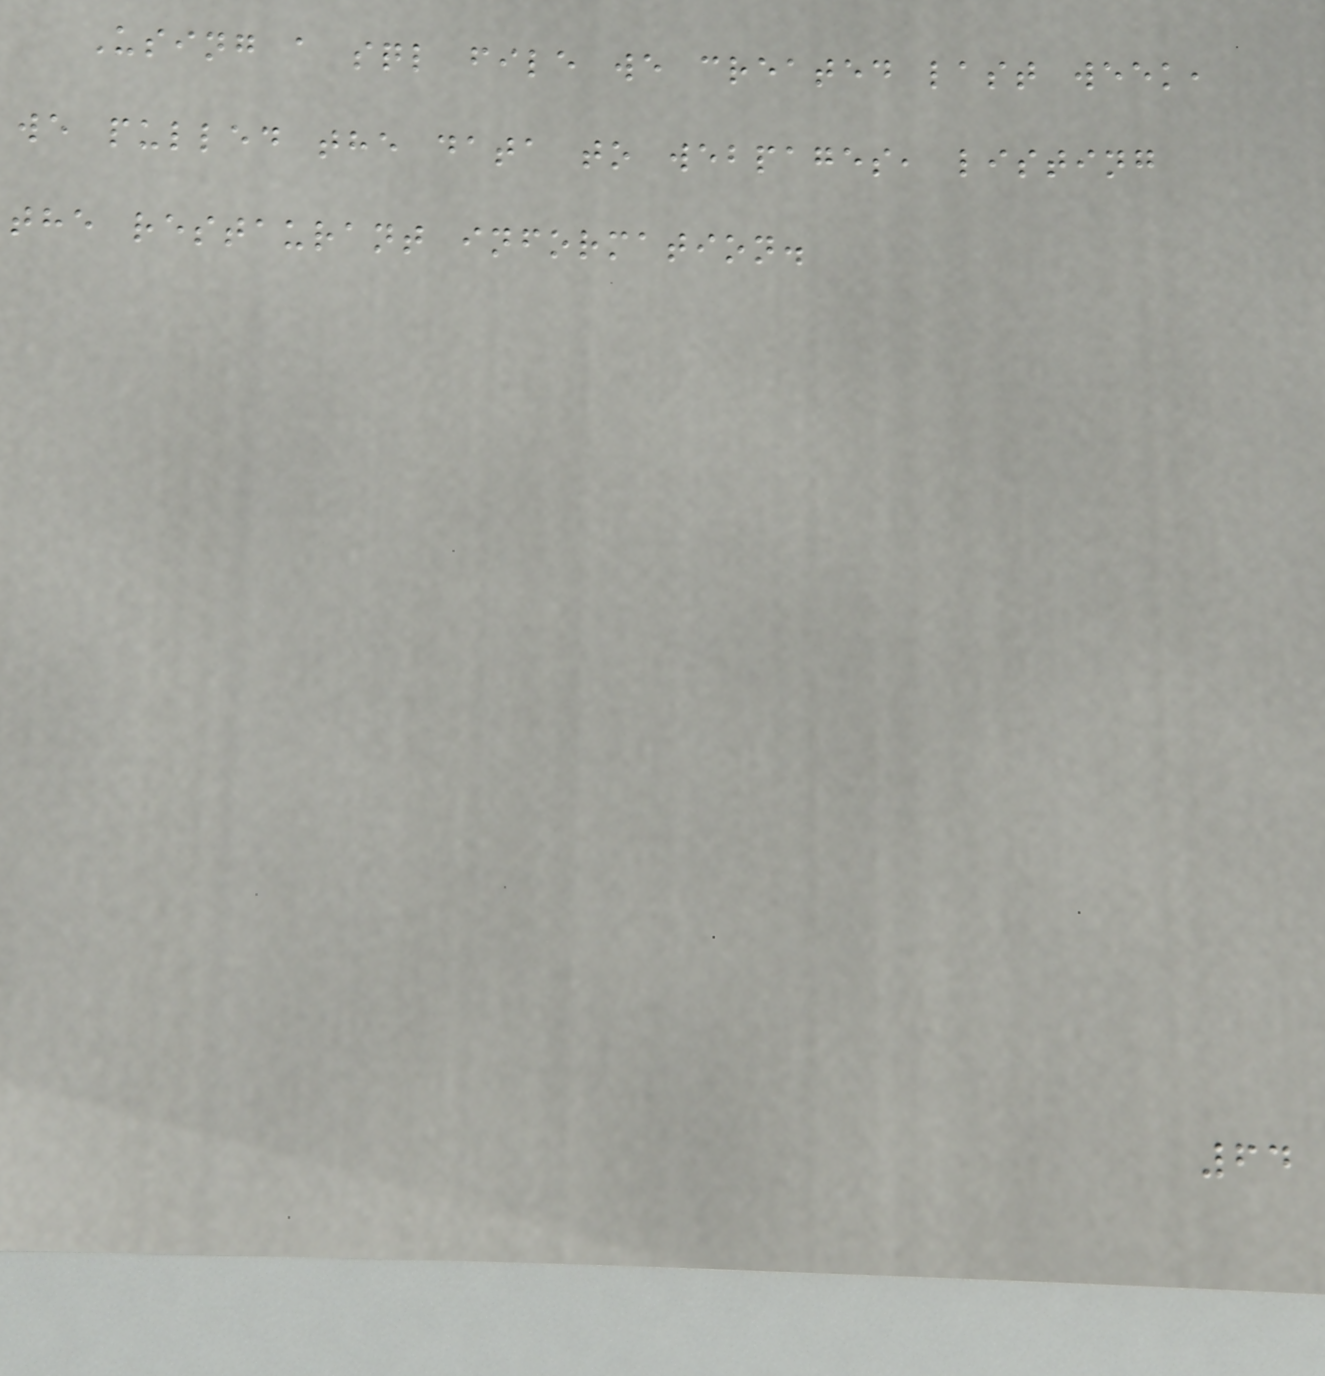Using a sql file we created last week,
we pulled the data to webpages, listing
the restaurant information.
64
